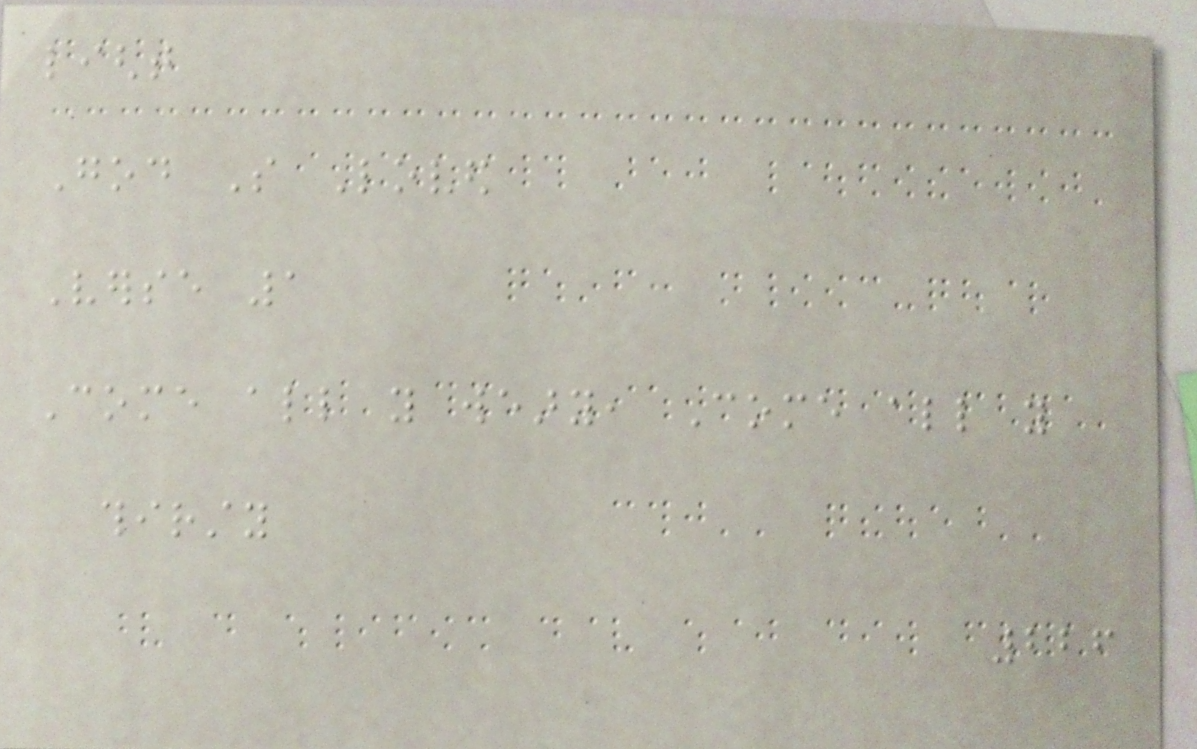light
God So Loved
Verse 1
Come all you weary, Come all you
thirsty
226
